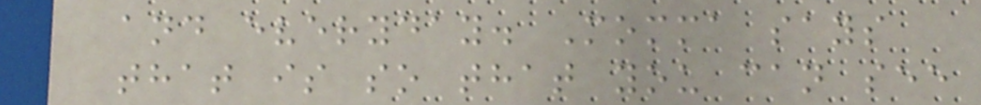and everyday. Momma says
that is so that you can see
